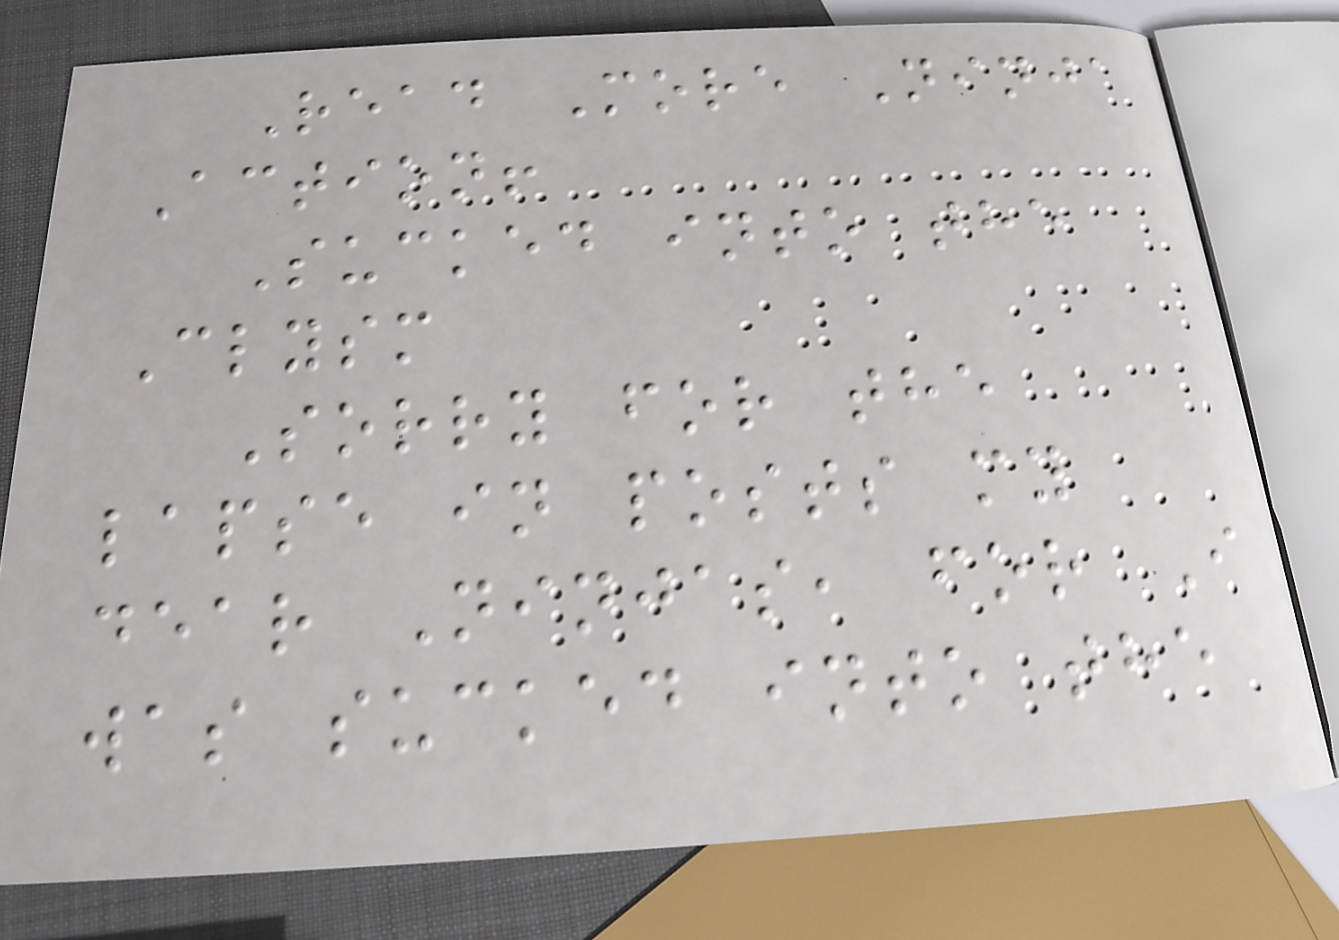Read More Ninja
Action!
Sucked into the
Clysm
Sorry for the
lapse in posts my
dear Ninjas, for I
was sucked into the
